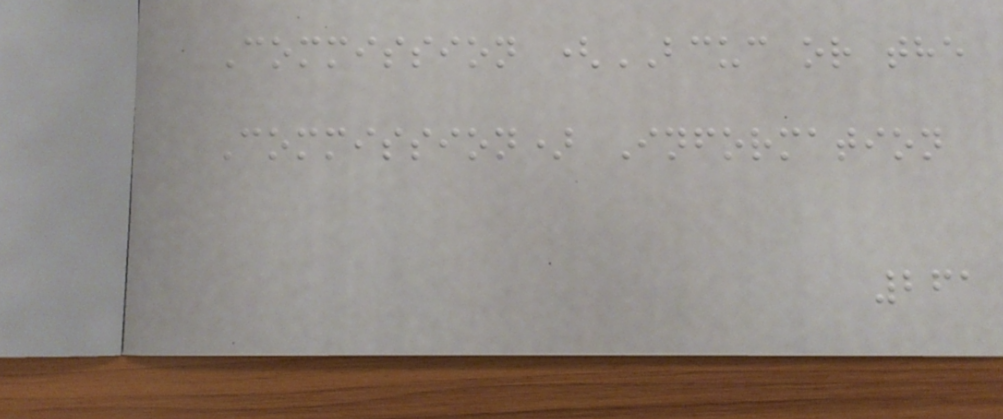Commission (BCUC or the
Commission) Information
261
